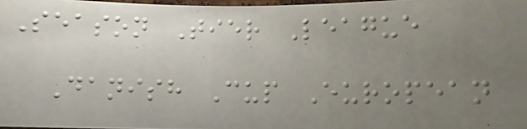Season Tier League
Danish Cup European
